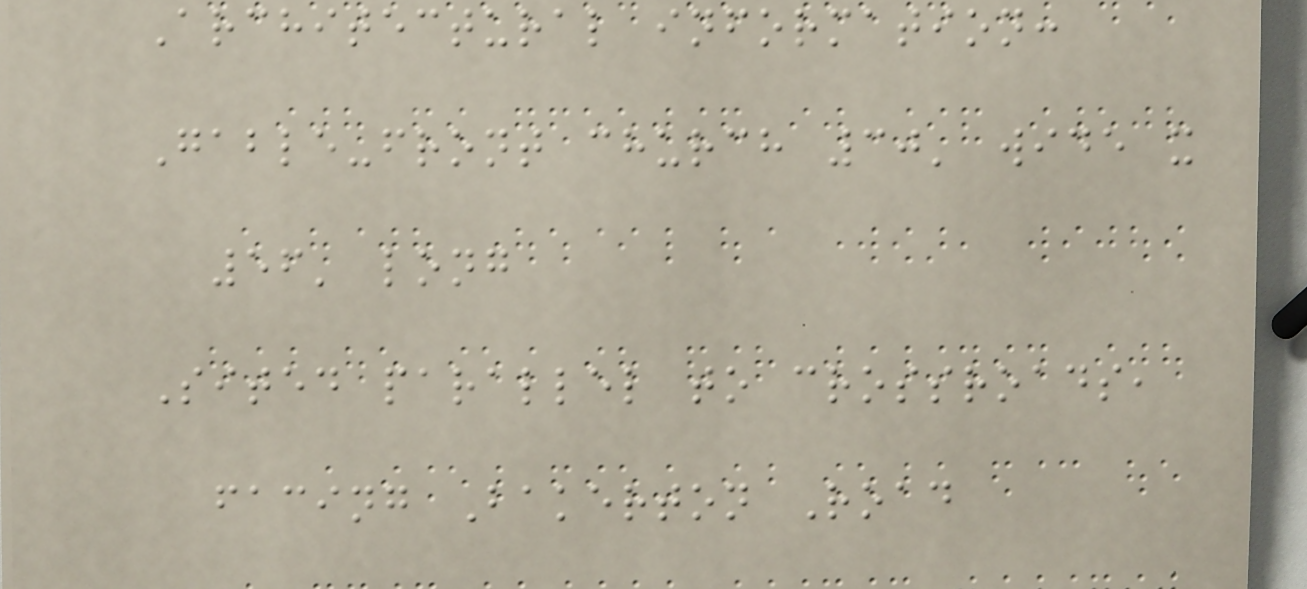Architectural information:
Gable-front church 30' wide x
56' long
Sited parallel to crossroads,
facing Bakerton Road
